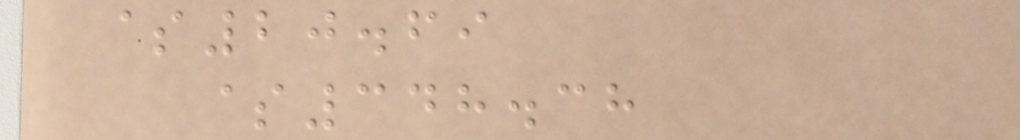$20.69
$348.38
